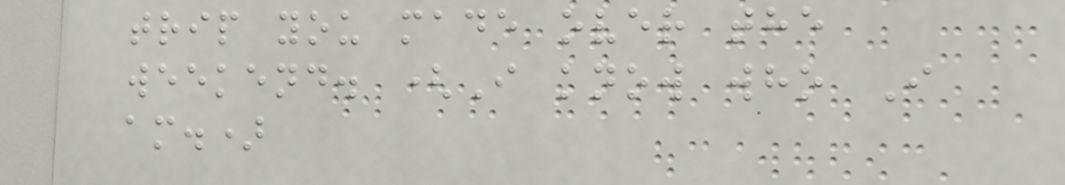trip you made over the
weekend. (I know who I
am.)
